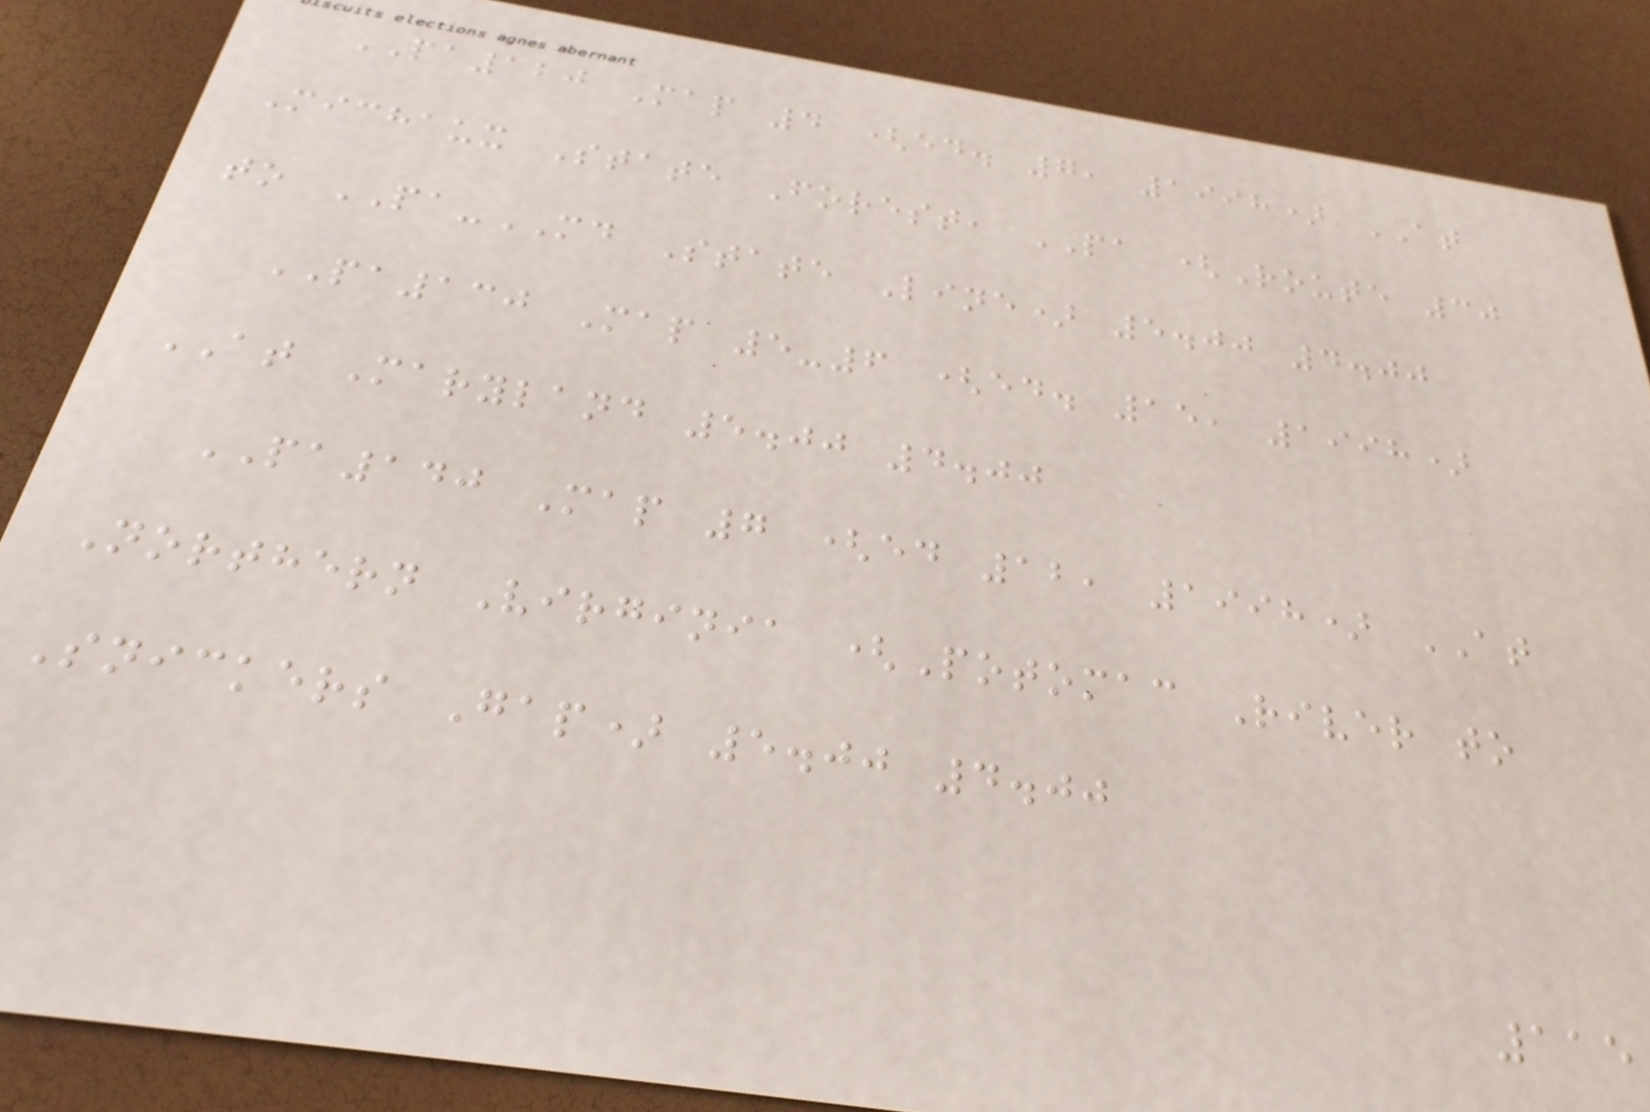PA120 Map 4 (ed. 7, 1998) AT
Michaux State Forest, PA (Route 30
to PA-MD State Line) 5.00 4.00
PA130 Map 5-6 (ed. 15, 1998)
AT Maryland 5.00 4.00
PA140 Map 7 (ed 12, 1998) AT
Northern Virginia (Potomac River to
Snickers Gap) 5.00 4.00
115
